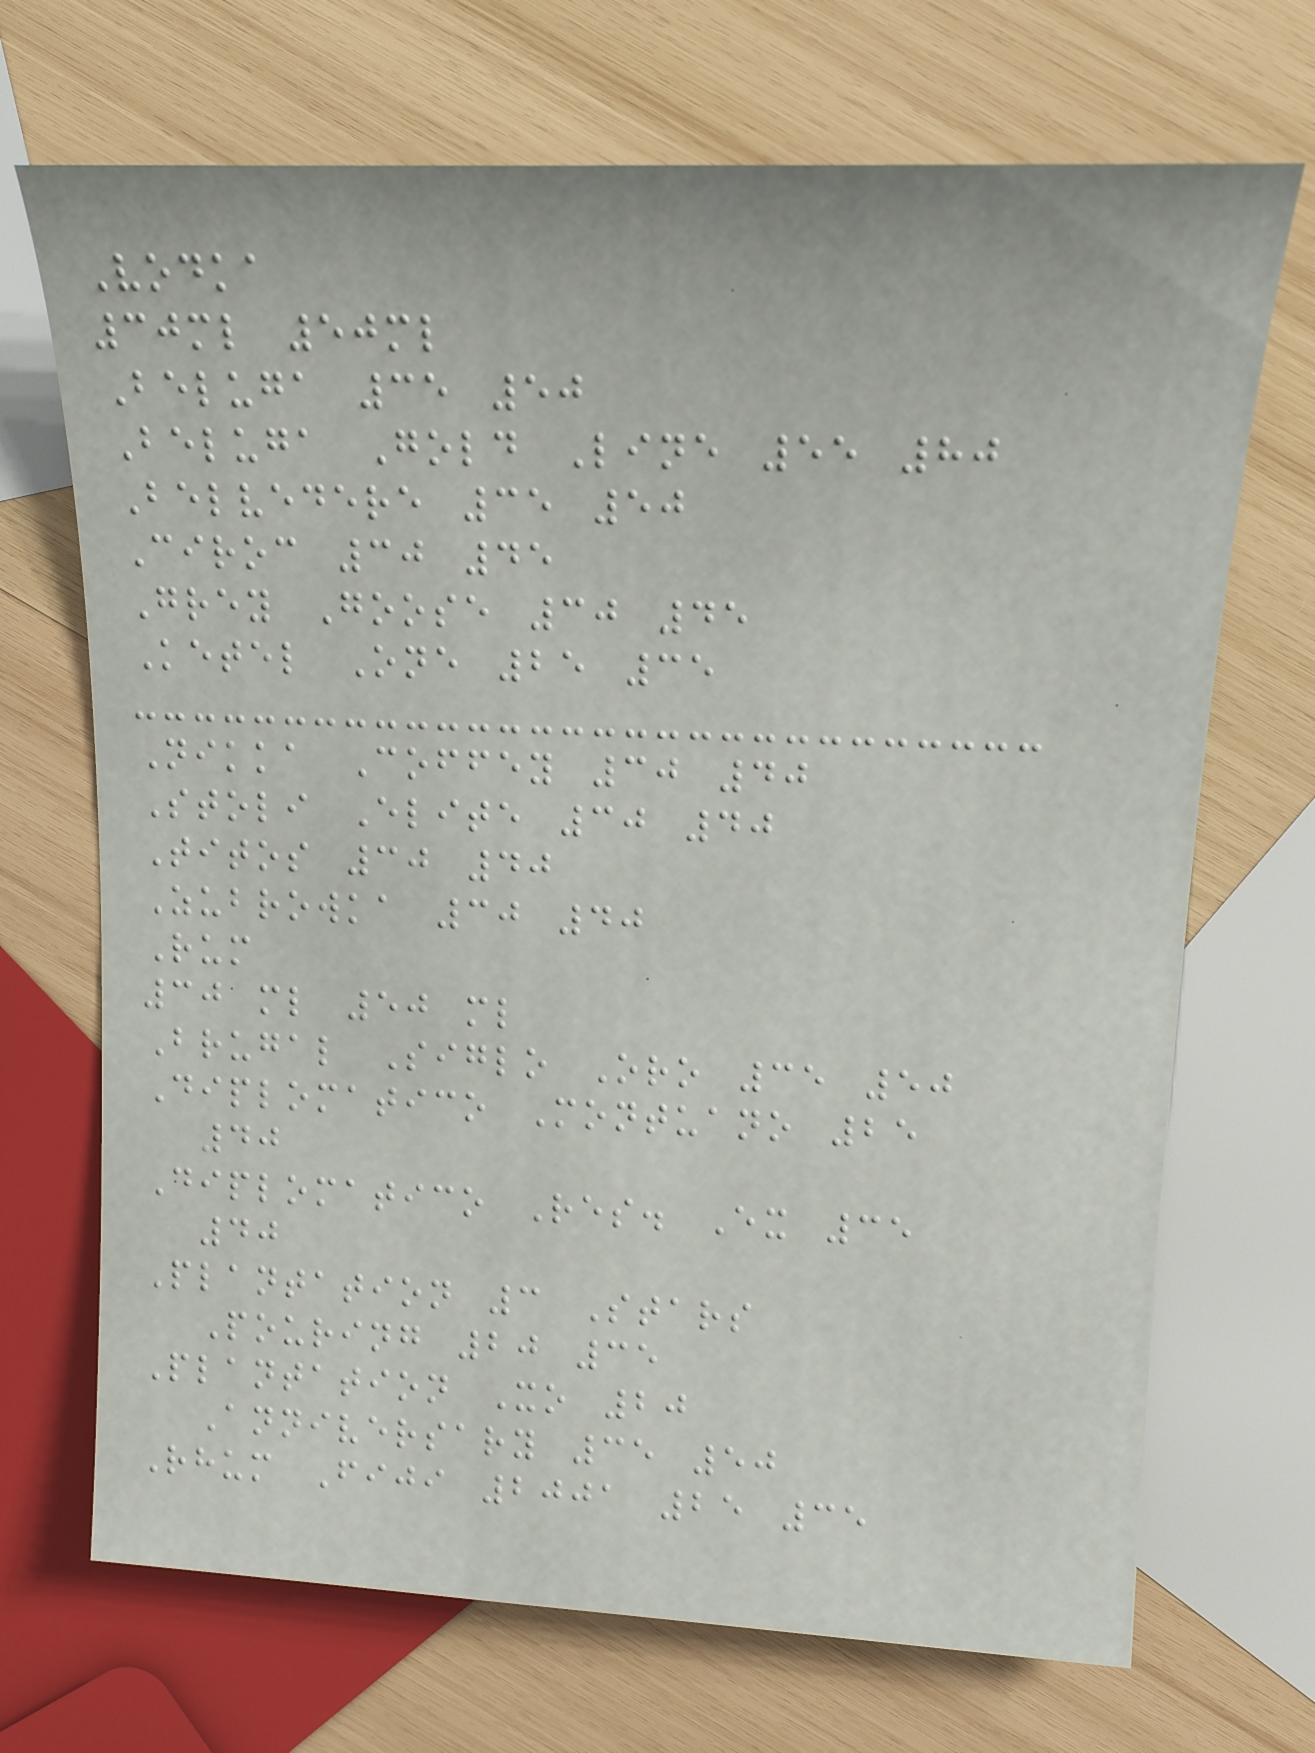Vodka
30ml 50ml
Beluga 35 50
Beluga Gold Line 55 80
Belvedere 35 50
Ciroc 30 45
Grey Goose 30 45
Ketel One 25 35
Nikka Coffey 30 40
Stoli Elite 30 40
Titos 30 40
Zubrowka 30 40
Rum
30 ml 50 ml
Brugal Siglo Oro 35 50
Diplomatico Montuano 25
40
Diplomatico Res. Ex 35
40
Plantation 3 Stars
Pouring 20 35
Plantation Xo 20
Anniversary 35 50
Rhum Fiji 2001 25 35
